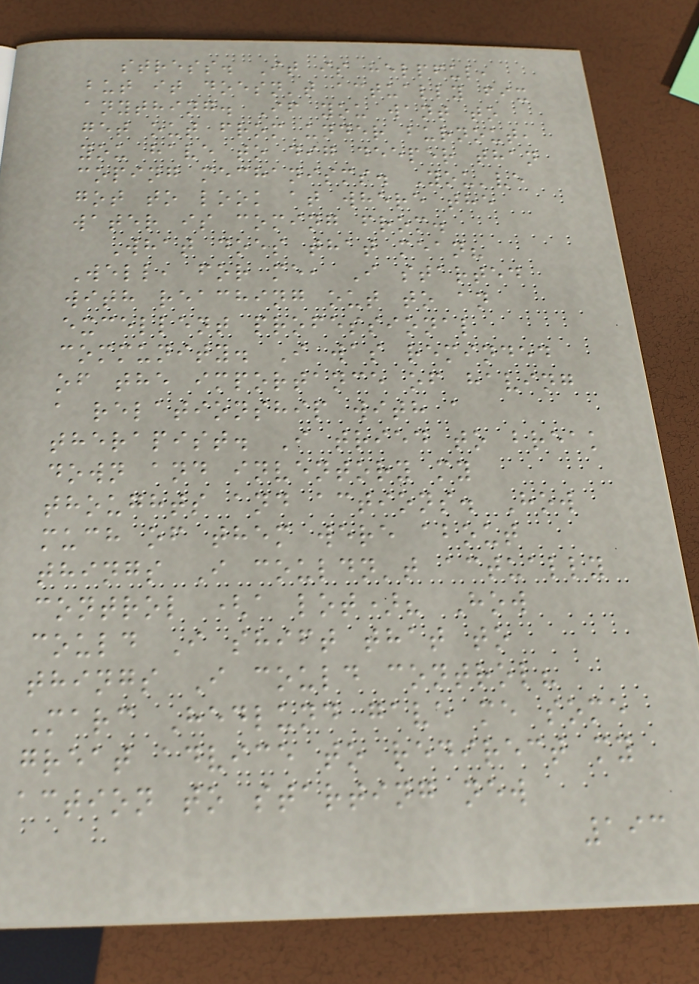stress. It is helpful,
but it doesn't actually fix
anything. If you want to
get out from under burnout,
you have to dig deeper than
coping mechanisms. You've
got to look at where the
water is coming from.
What does that mean?
Well, for me, I started
with reaching out to an
excellent professional
community. I was reminded
of the importance of having
a relationship with a
therapist. I tried to break
down and inventory my
thoughts and actions. How
much of them were about
things I couldn't actually
control (a lot)? How
could I shift that to
things I could control?
Marc Hedlund gave me some
great advice to redirect my
action to starting new
193
